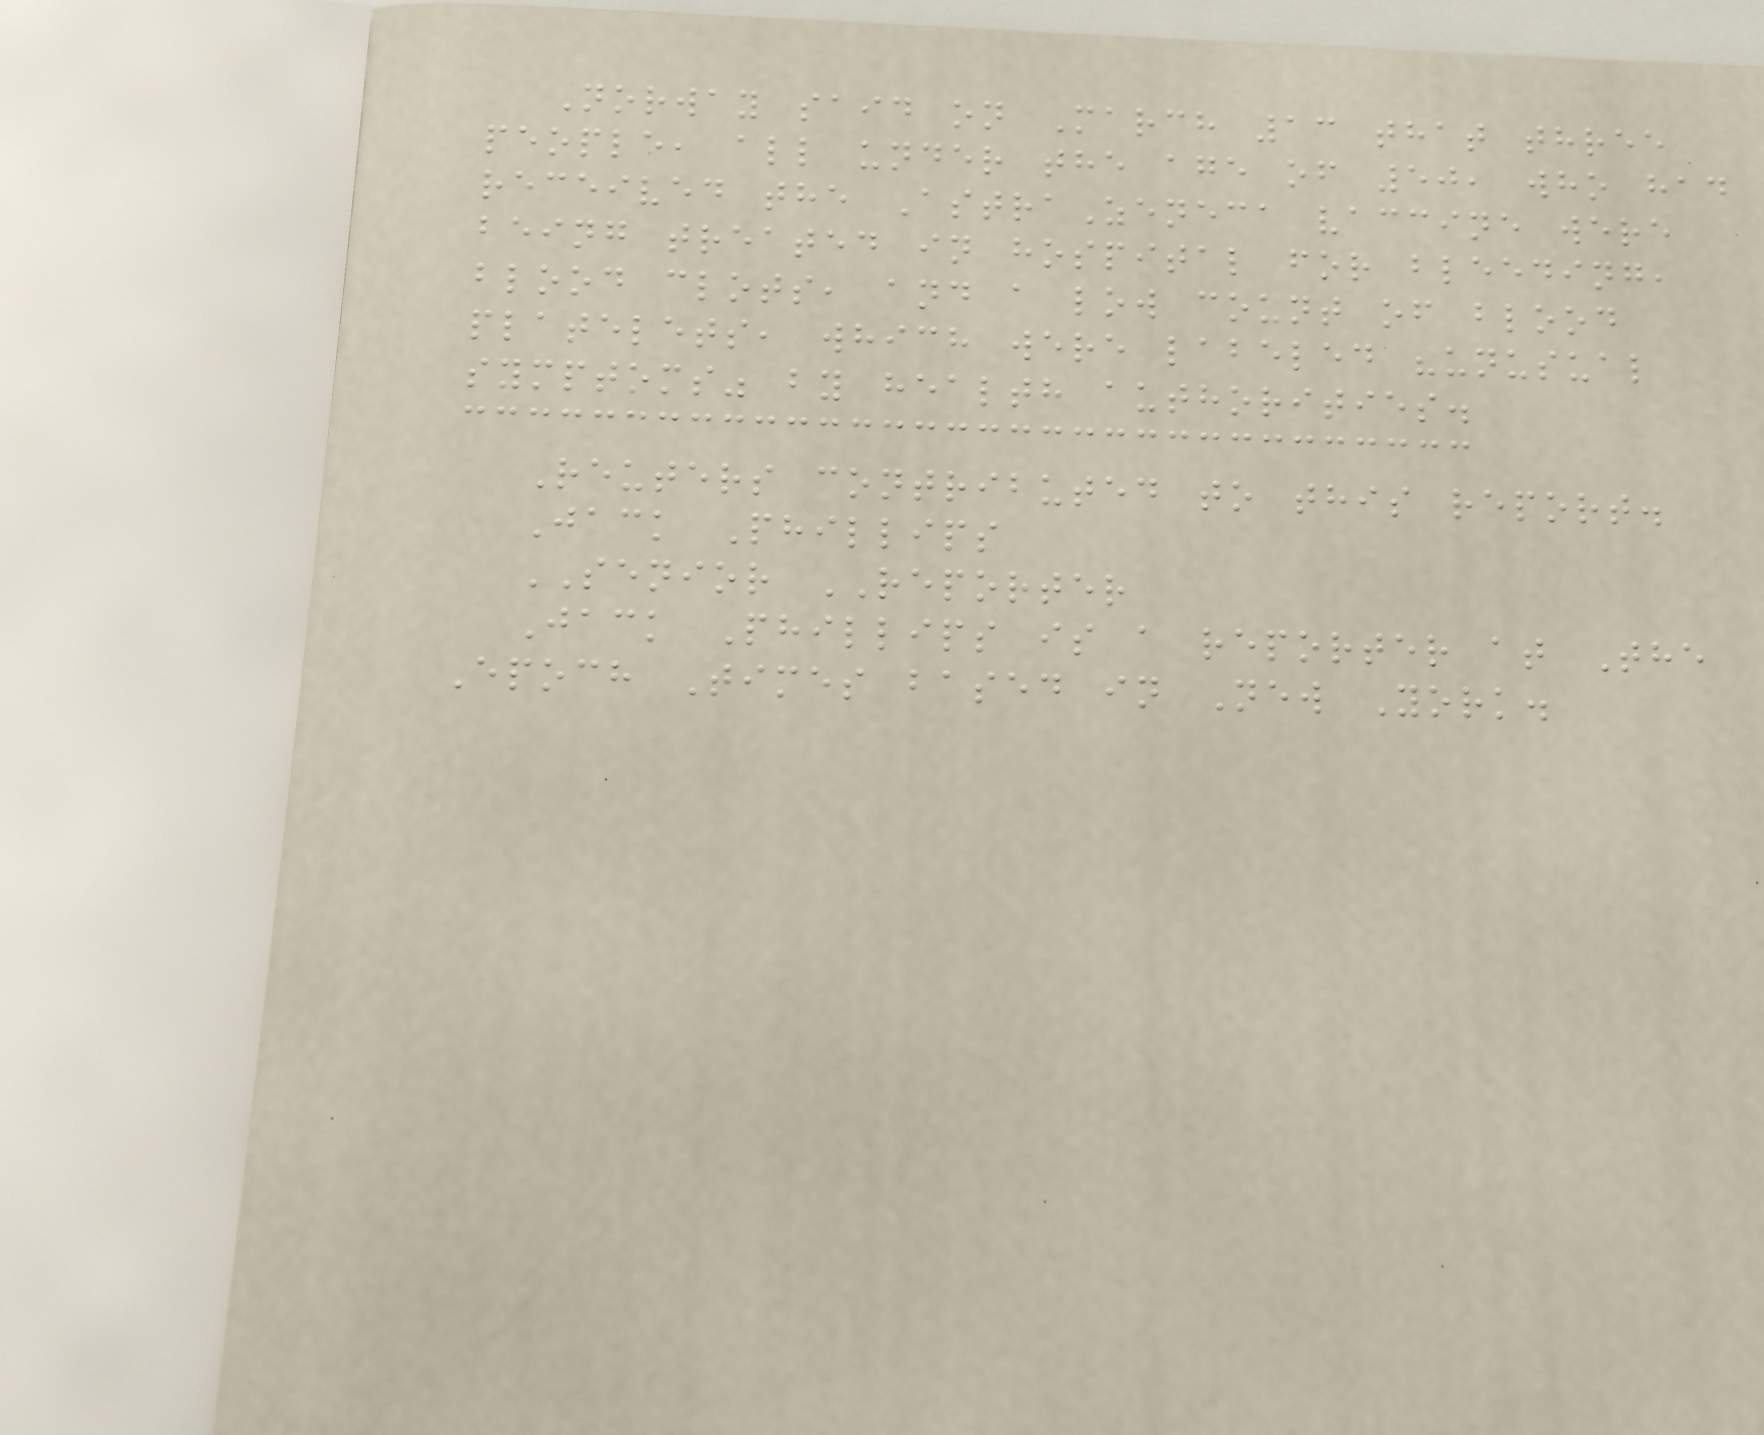Norway said on March 13 that three
people, all under the age of 50, who had
received the AstraZeneca vaccine were
being treated in hospital for bleeding,
blood clots, and a low count of blood
platelets, which were labeled "unusual
symptoms" by health authorities.
Reuters contributed to this report.
Jack Phillips
SENIOR REPORTER
Jack Phillips is a reporter at The
Epoch Times based in New York.
